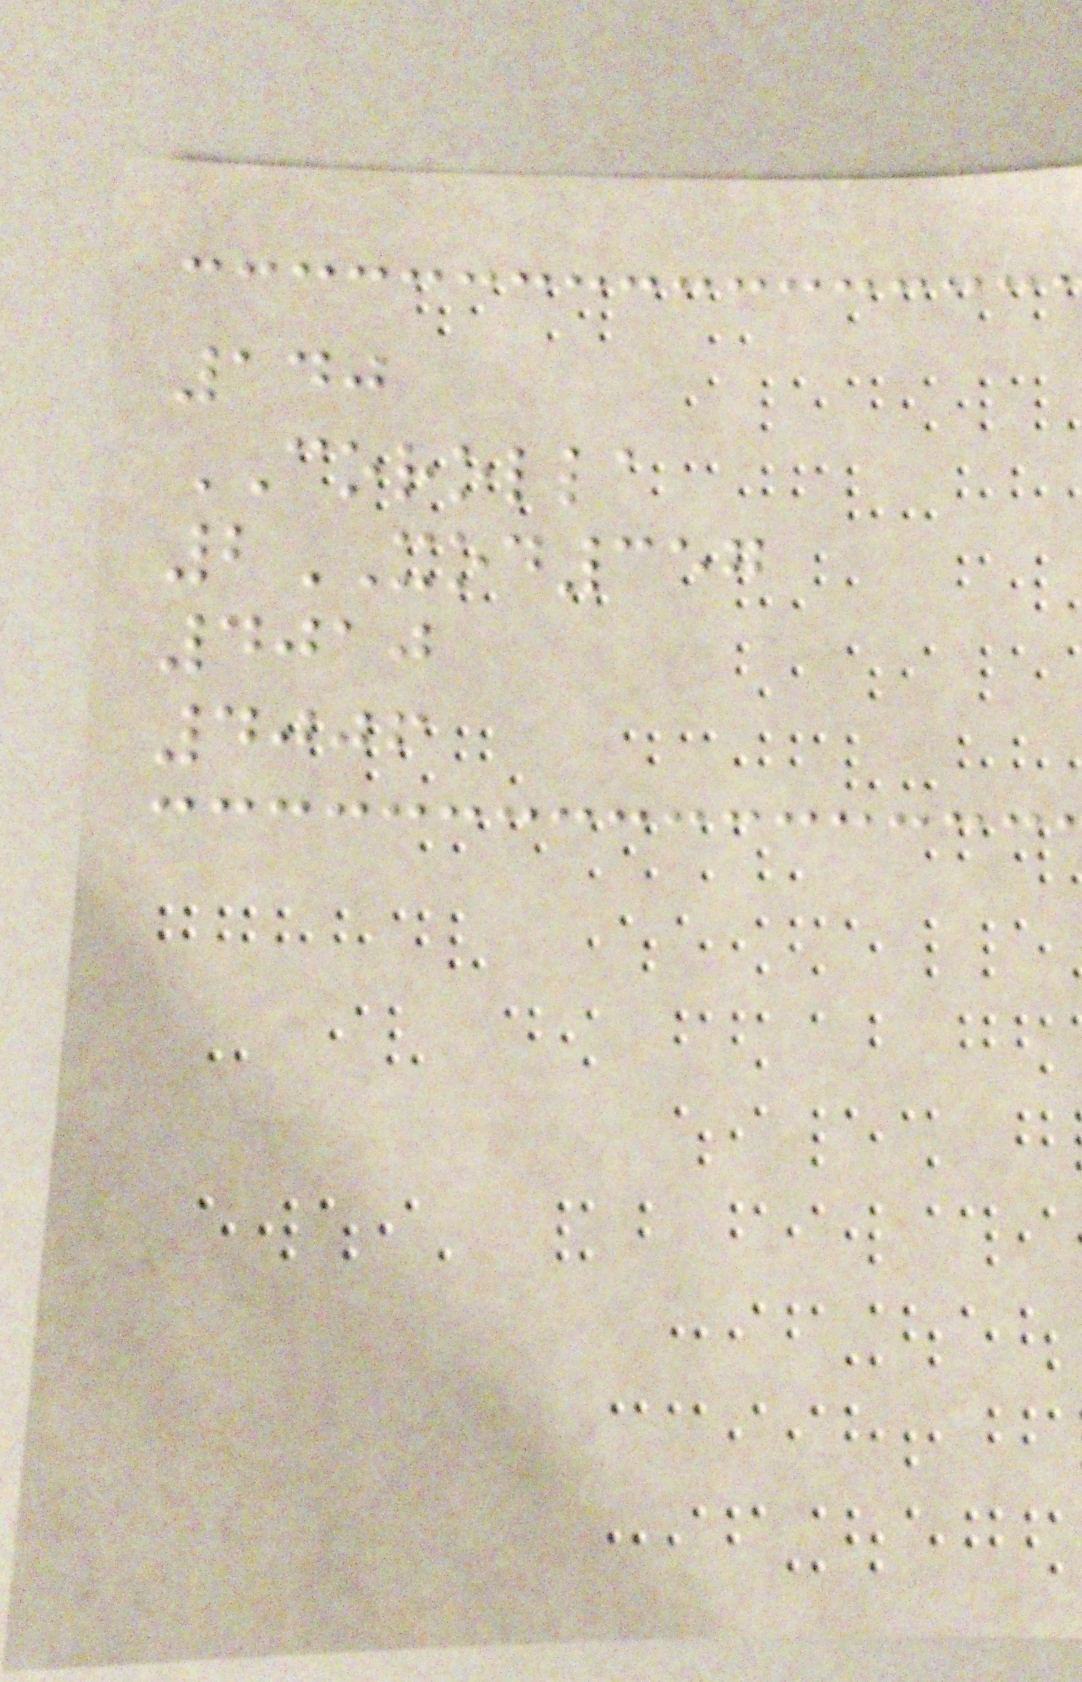140
COROLLA
2XOD357
4010
4006
